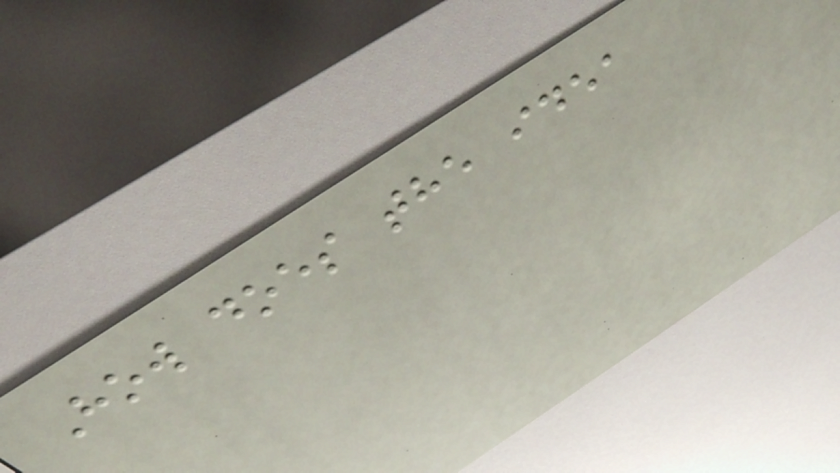How does the idea
